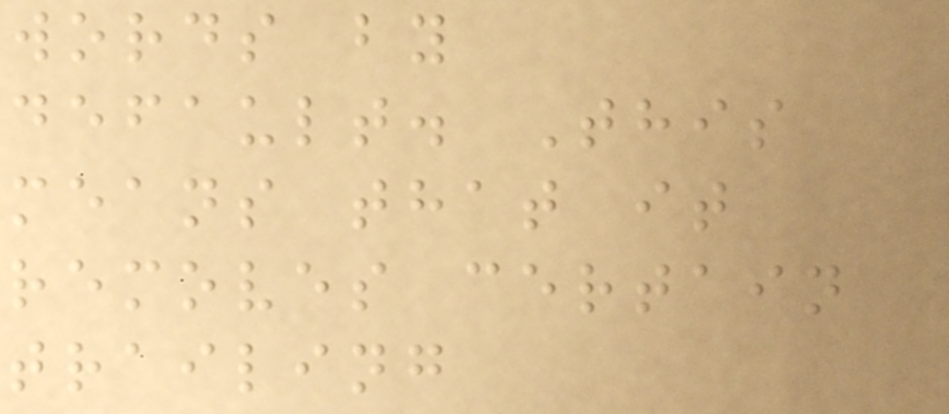words by
default. This
means that it
removes certain
trailing
